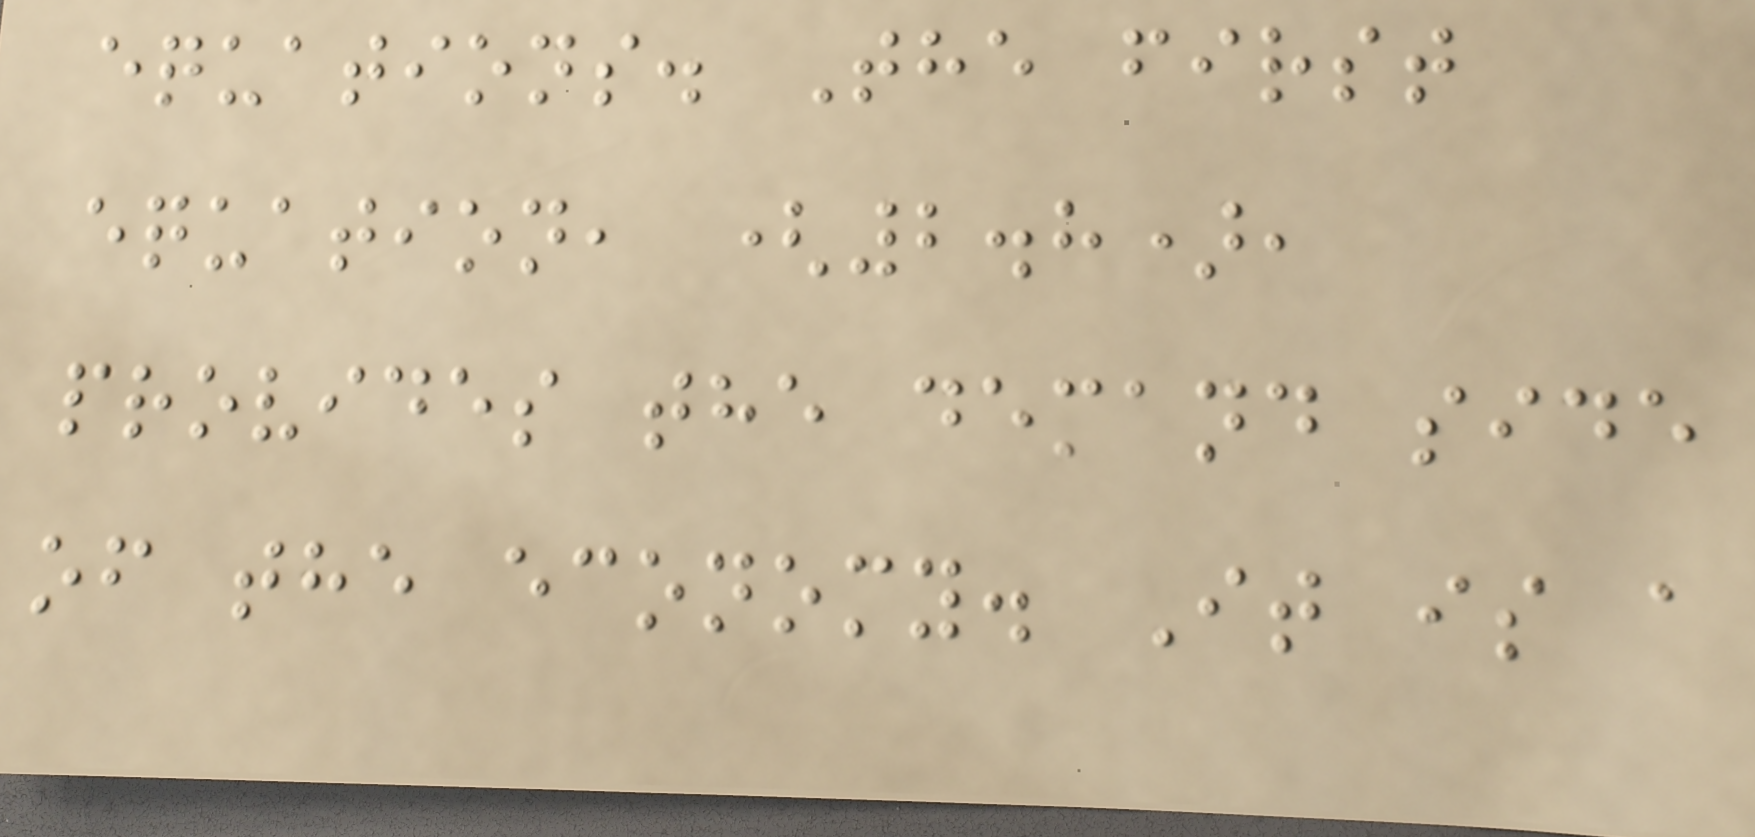equations. The first
equation, (2.8),
provides the demand side
of the economy. It is a
